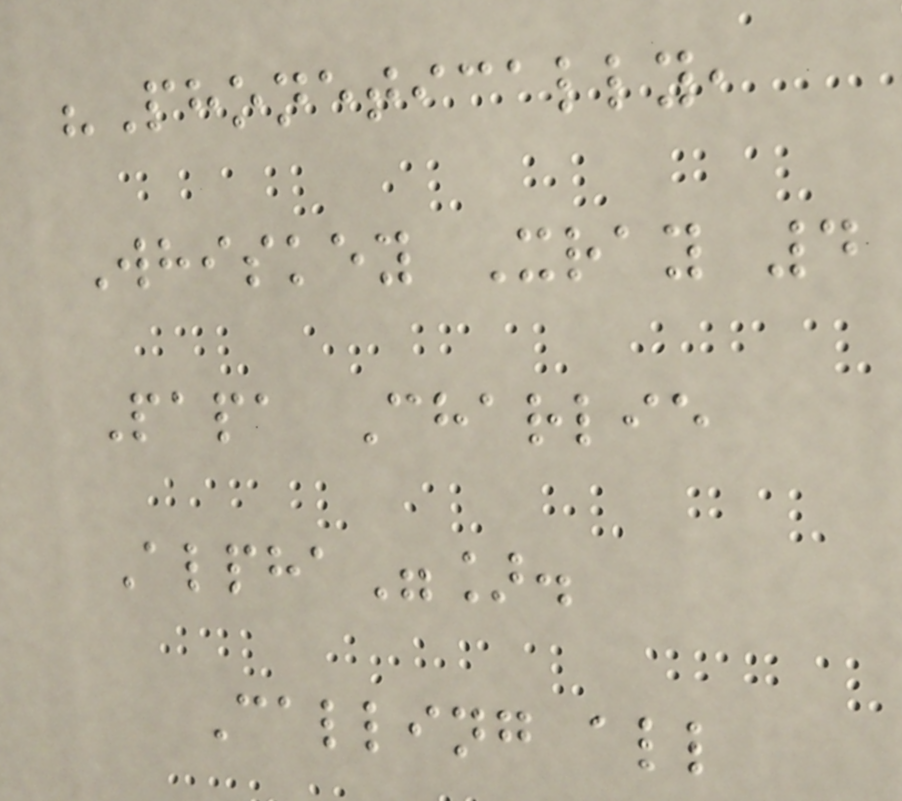"Phonetically,
Whiskey Xray 4
Papa Charlie
Alpha"].
Calling all
